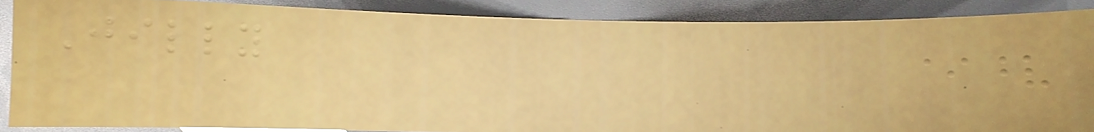Jilly
